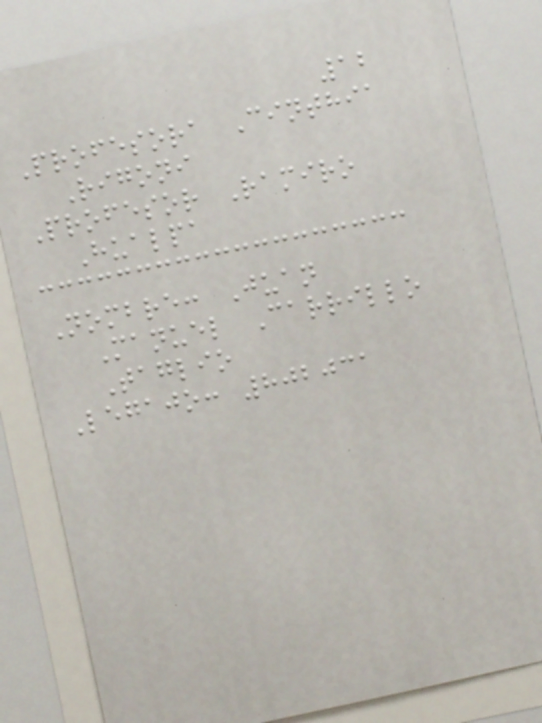12
Profesora Cinthia
Rigoni
Profesor Ramiro
Hualpa
Nombre: Juan
Manuel Carrillo
Taglio
Legajo: 802031
